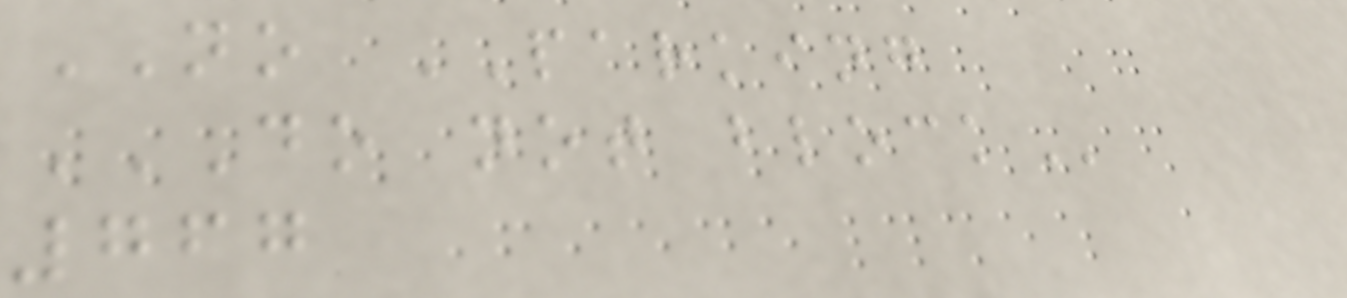NO PARKING
DO NOT BLOCK
767
